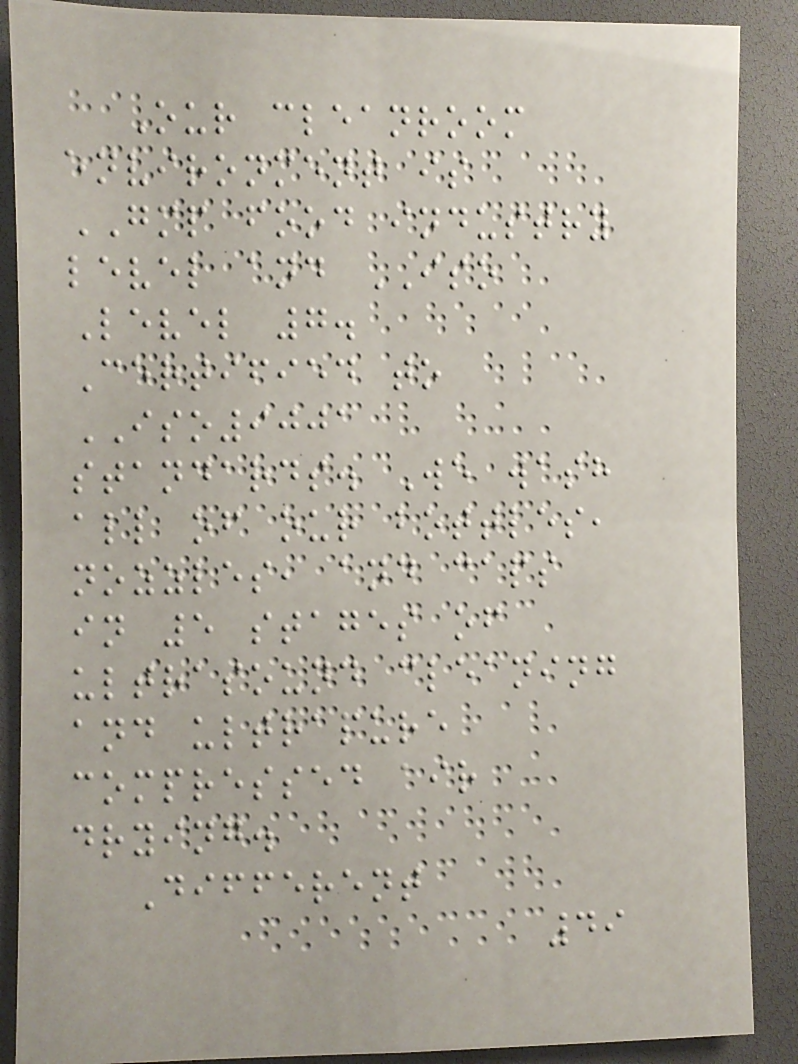Our cleanroom
environment is
GMP food industry
level and ISO
Level 7.
Certified to
ISO9001
standards. We wash
all of our bottles,
nozzles, and caps
in 5 stages of
ultrasound cleaning
and ultrapure
compressed air
drying.
Different
49
